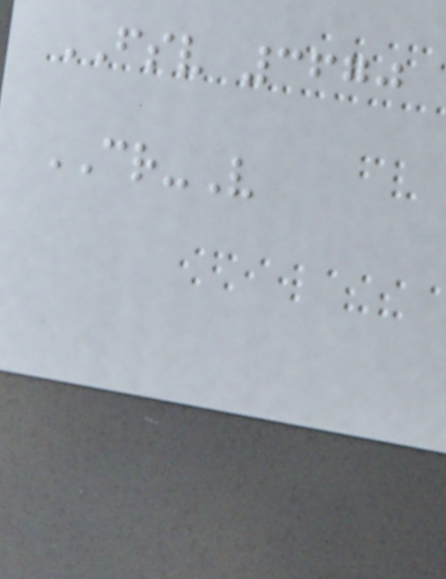FSV 3670
CR-V
